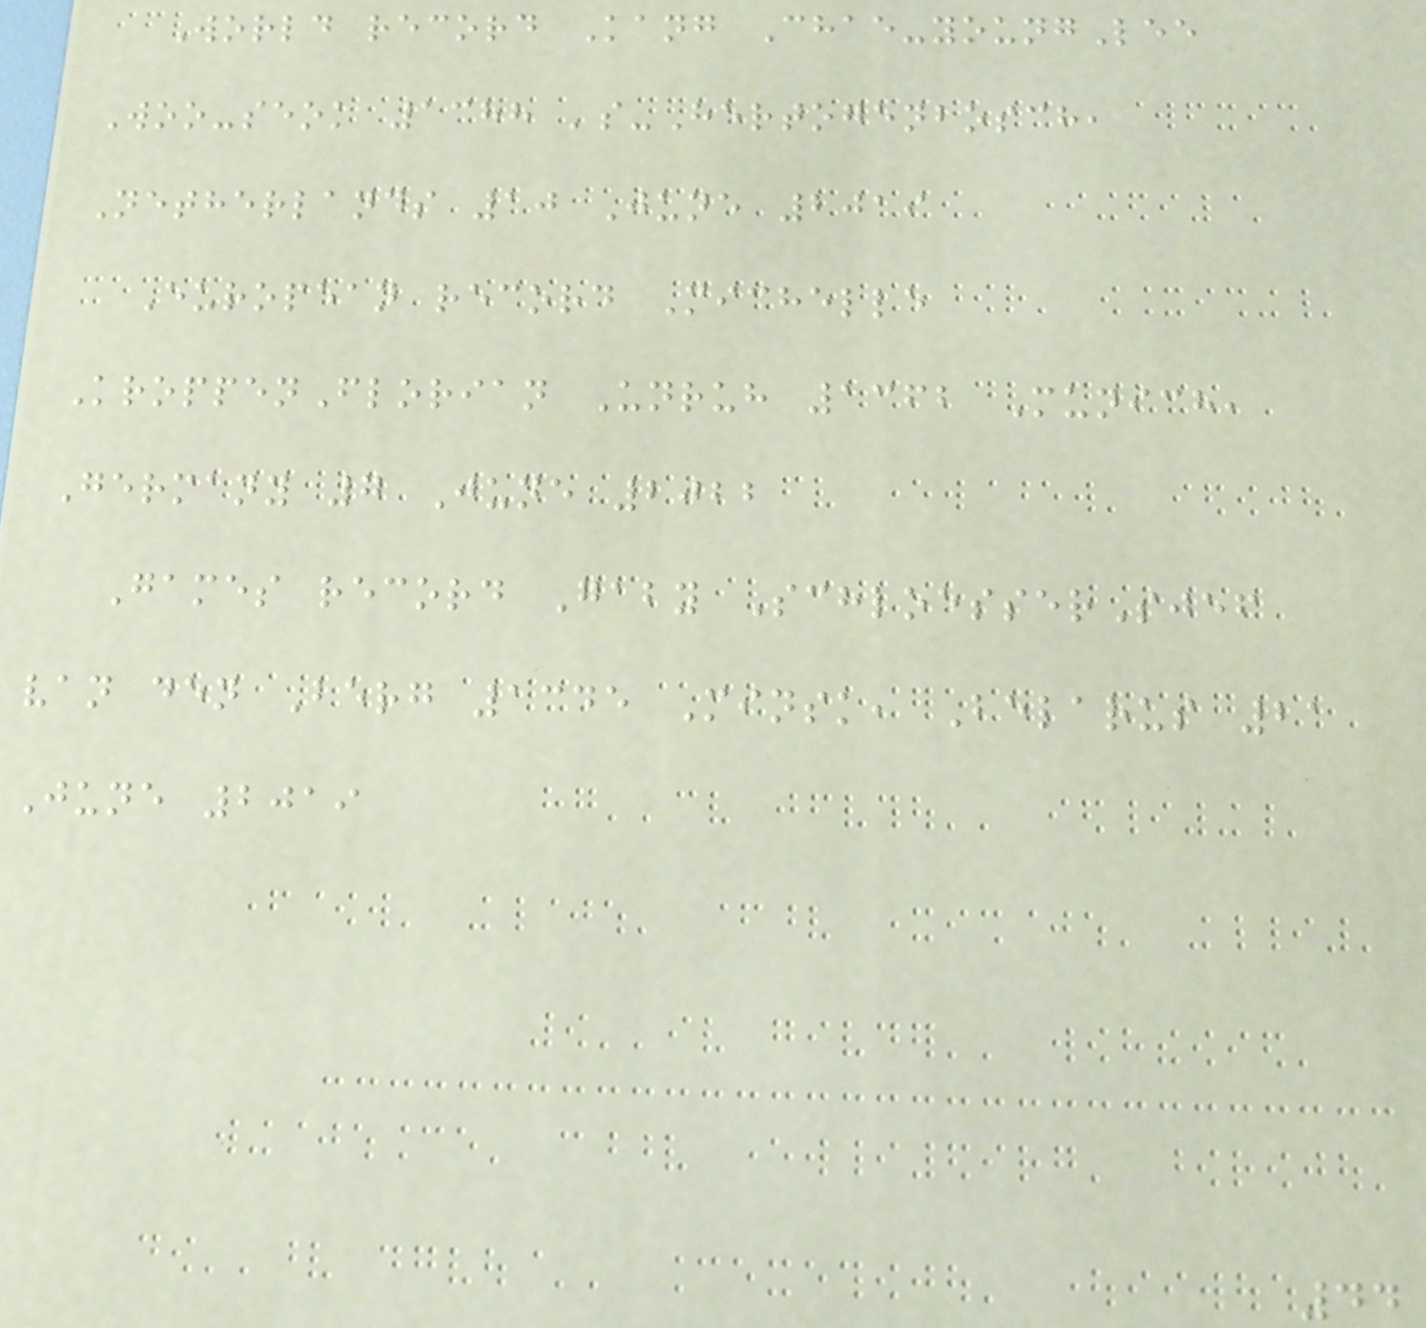World record Kang Chae-youngLee
Woo-seok 1388 's-Hertogenbosch,
Netherlands 10 June 2019
European record Michelle
KroppenFlorian Unruh 1362 Munich,
Germany 7 June 2022
Games record Gaby SchloesserSjef
van den Berg 1345 Minsk, Belarus 21
June 2019
44
